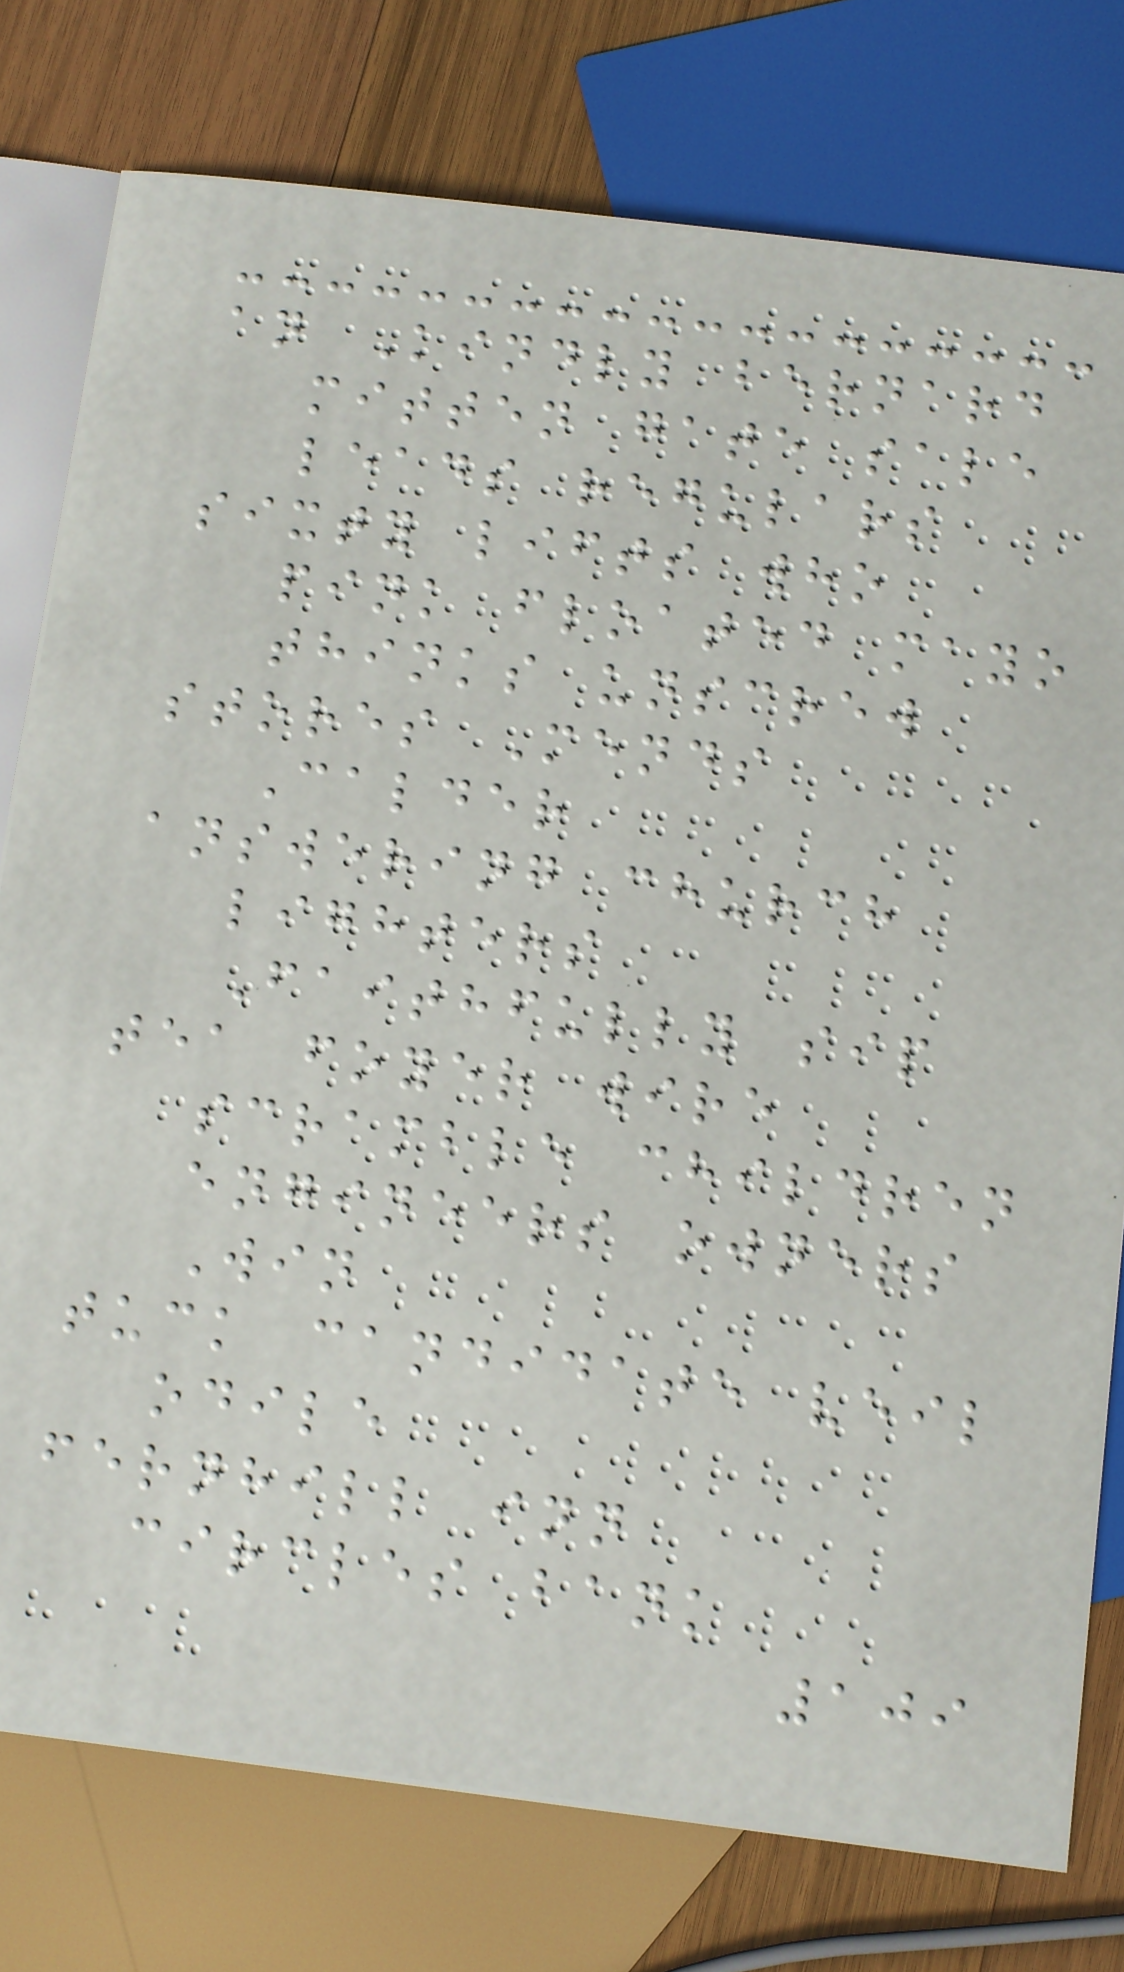an Kindly bernard
mitten gate sale
leads regulars
sixty lifts who
pink floated mayo
thinks unscrew
stores Mends
Calder
answering church
lighters
Faithfully sip
tea foyer wire
scramble children
engineers owners
Win
tuck candidate veil
odile
fernhill inn
circles bank
109
